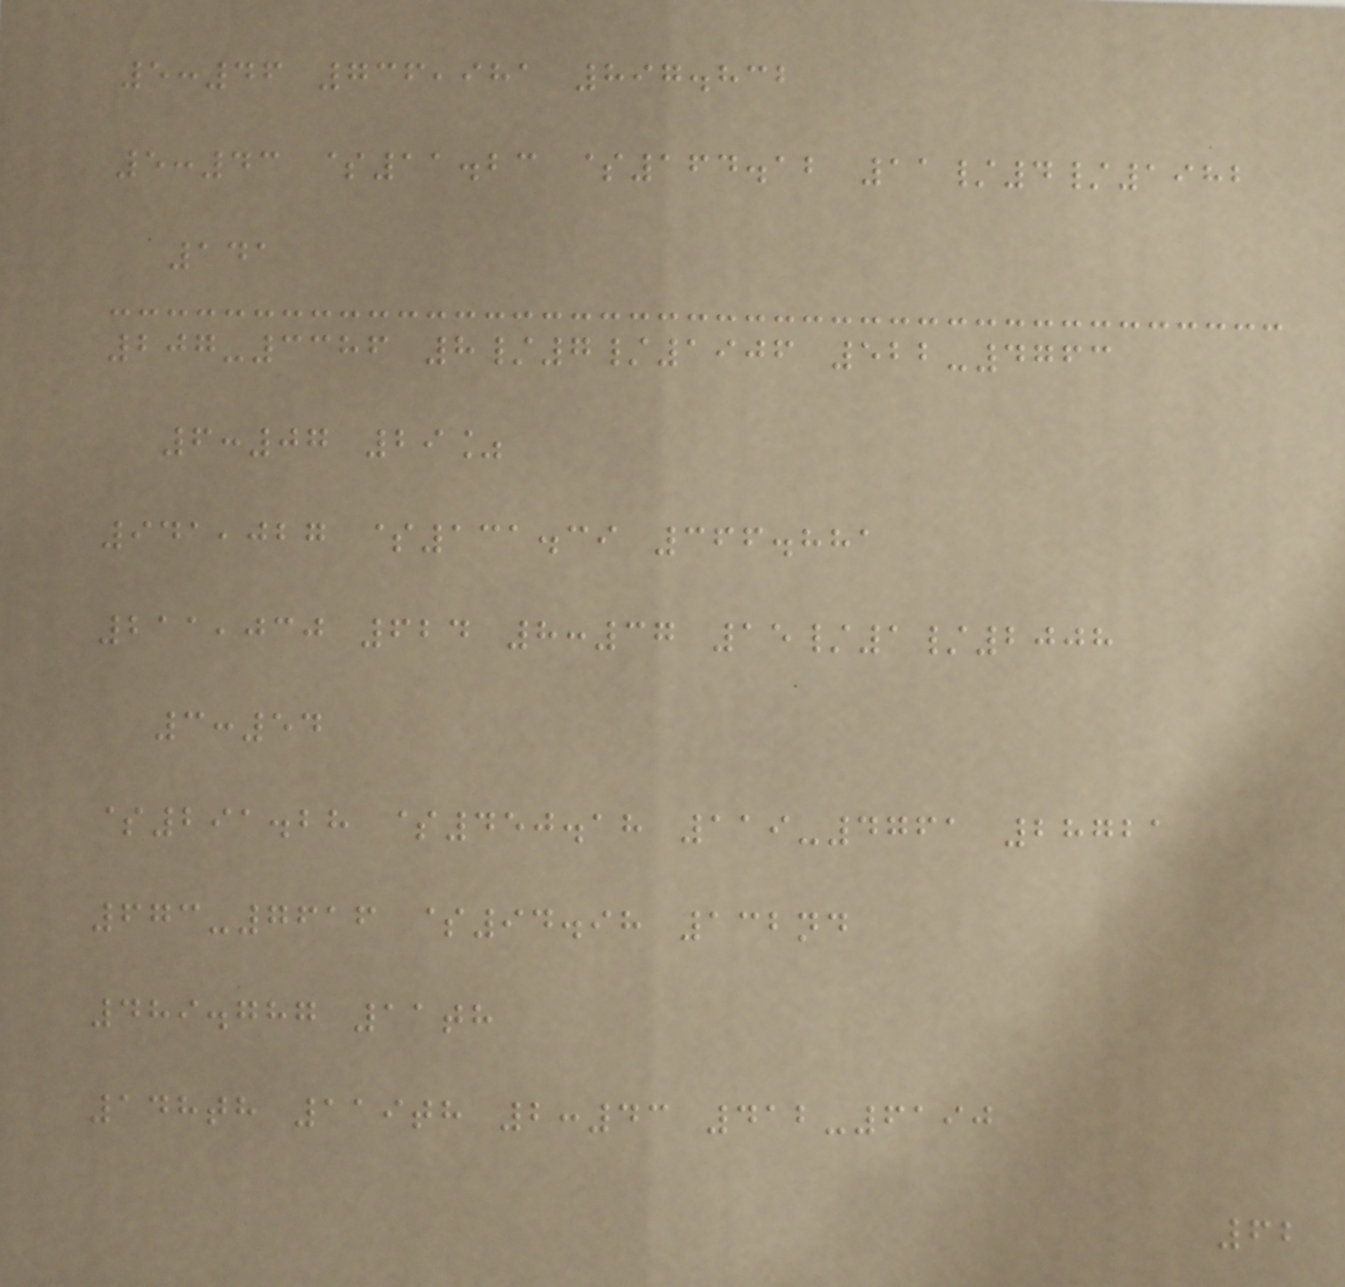5:46 736,981 897.832
5:43 $11.23 $164.12 11/4/1982
141
207-3386 8/7/1906 522-4763
6:07 29%
941,027 $131.39 366.881
211,030 624 8:37 15/1/2008
3:54
$291.28 $450.18 119-4761 28721
673-7616 $94.98 132nd
489.787 11th
148th 119th 2:43 412-6190
62
